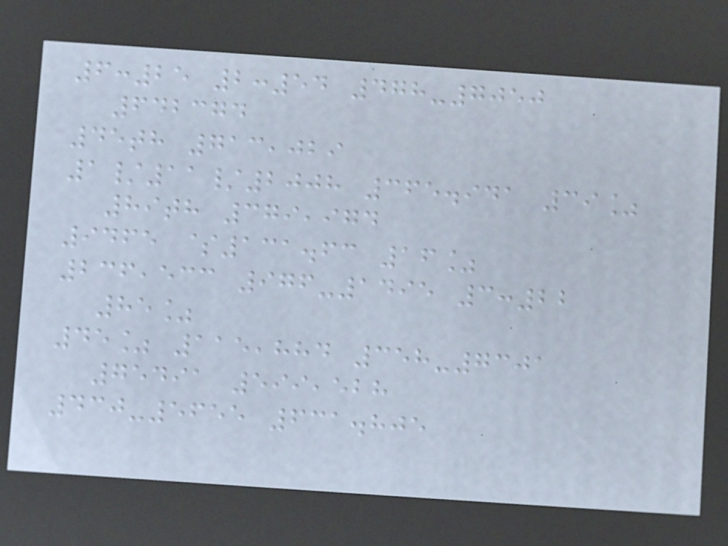6:25 2:54 478-7050
642374
45th 713,029
1/11/2008 365.941 39%
89th 379,974
9465 $131.63 16%
236,533 976-1495 3:22
85%
45% 115,884 358-7301
75491 599,528
430-5655 631.805
